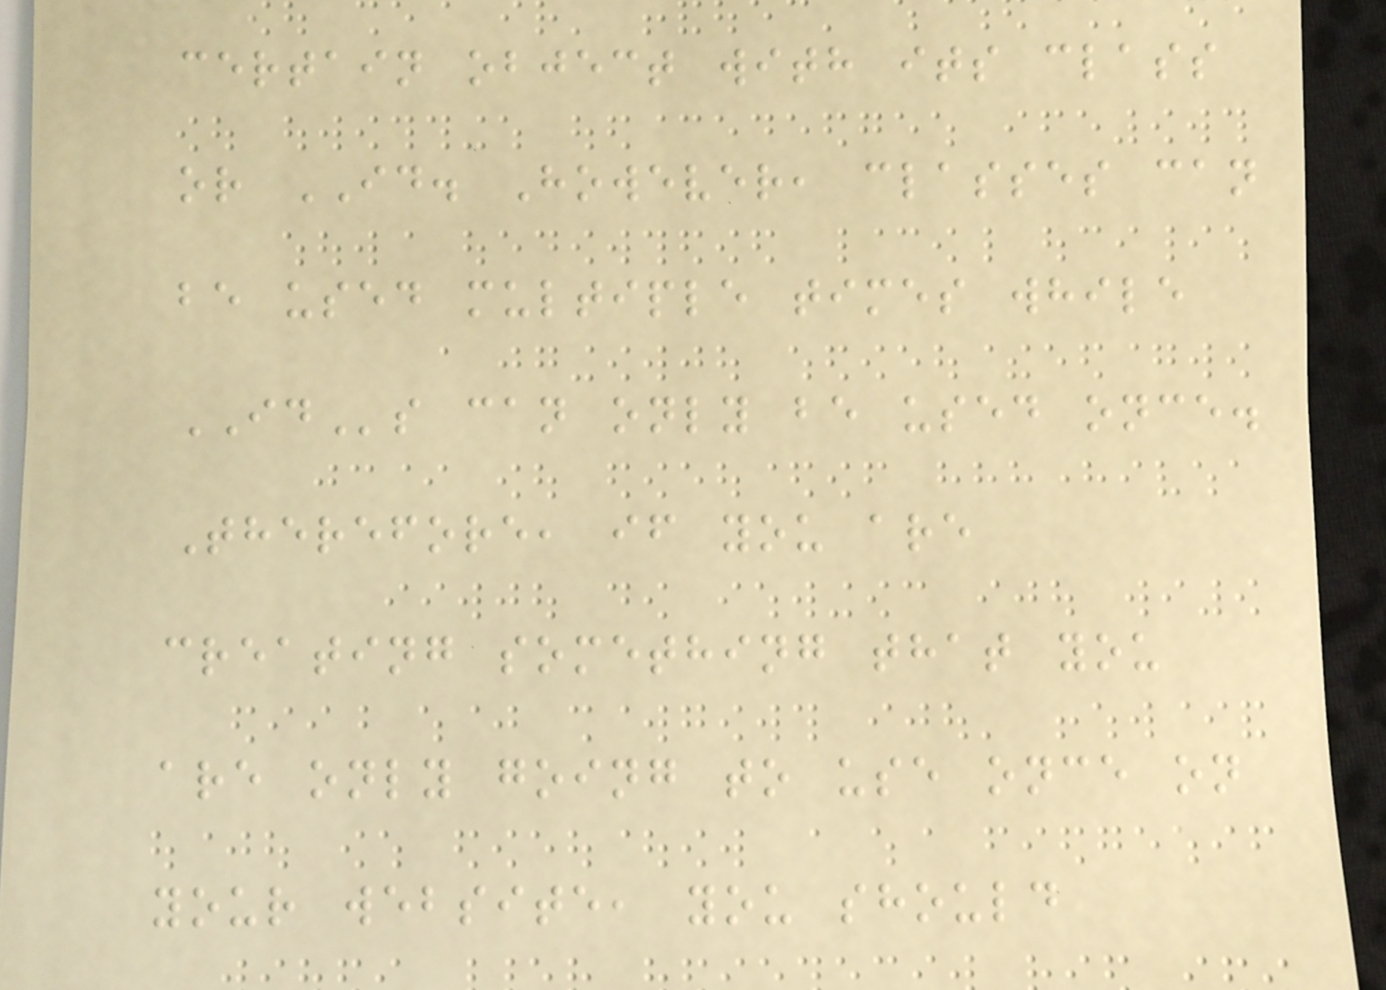certain object with its class
or ID. However, classes can
be used multiple times while
IDs can only be used once.
Therefore, if you are
creating something that you
are only going to use once on
your website, you should
